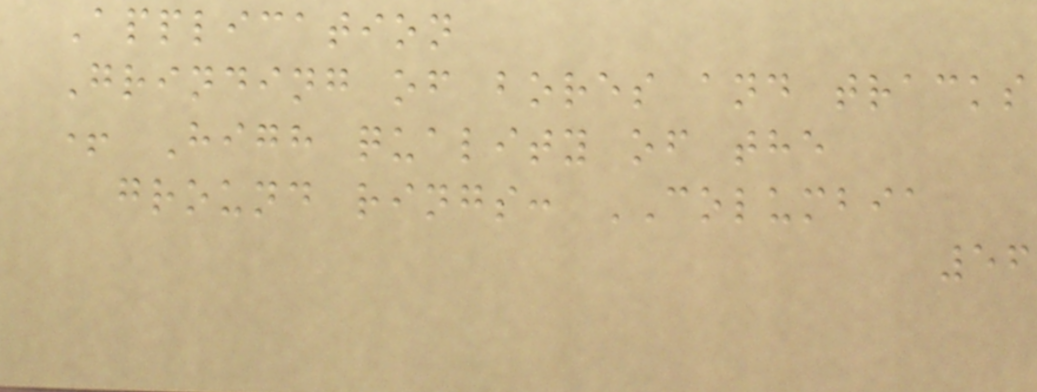Application
Grinding of bores and tracks
+ High quality of the
ground rings: COLUMBIA
56
